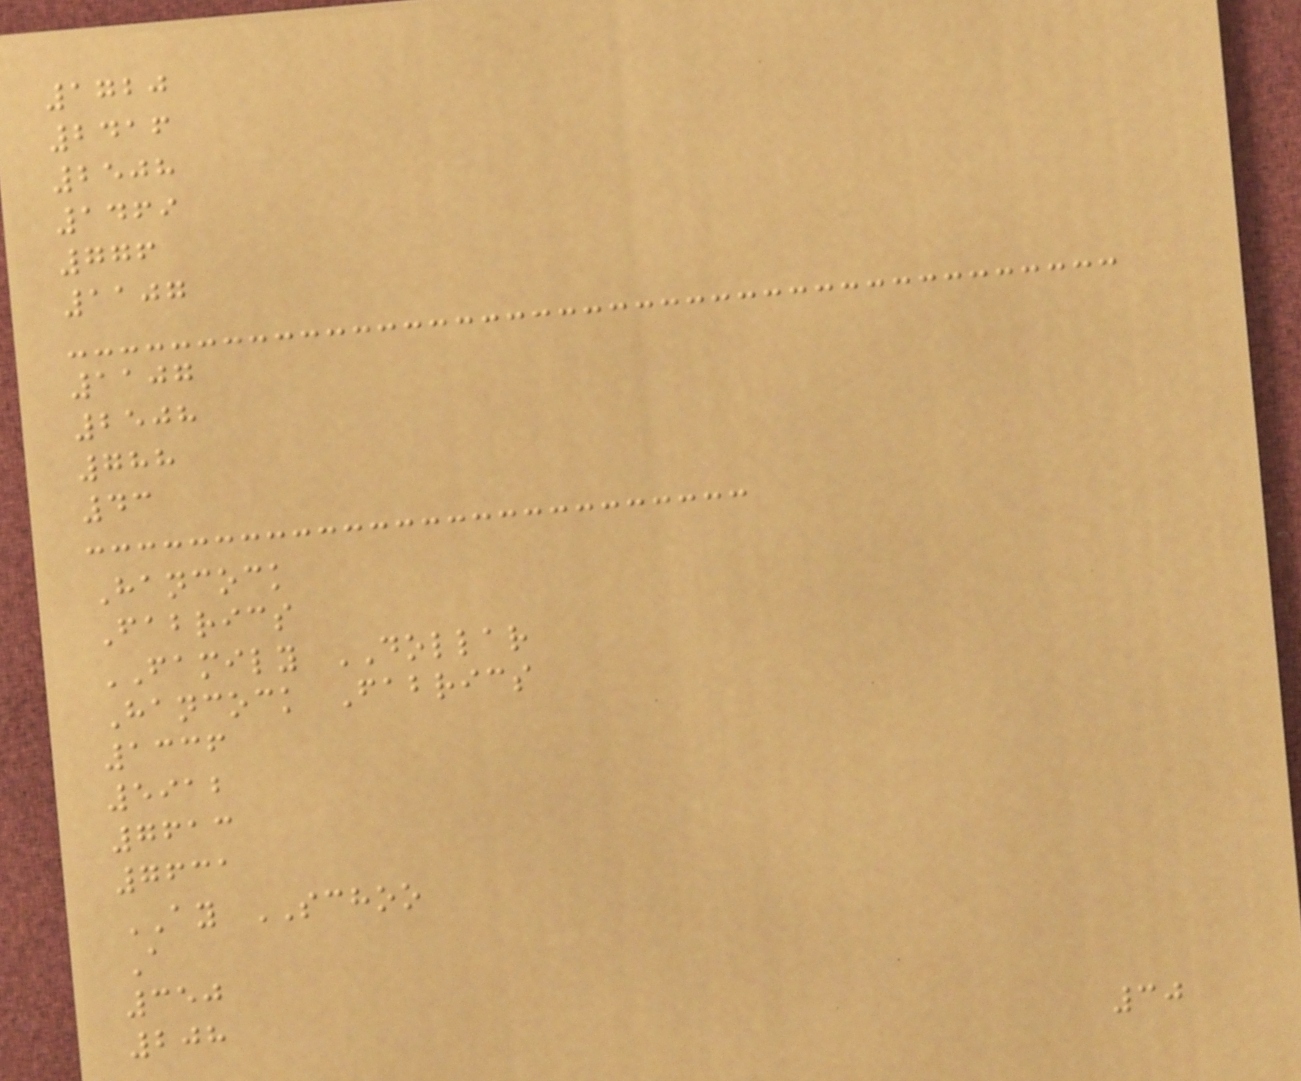1720
2416
2508
1469
776
1107
1107
2508
788
43
Hancock
Fabrics
FAMILY DOLLAR
Hancock Fabrics
1336
5912
7613
7631
AY SCHOO
A
350
208
30
